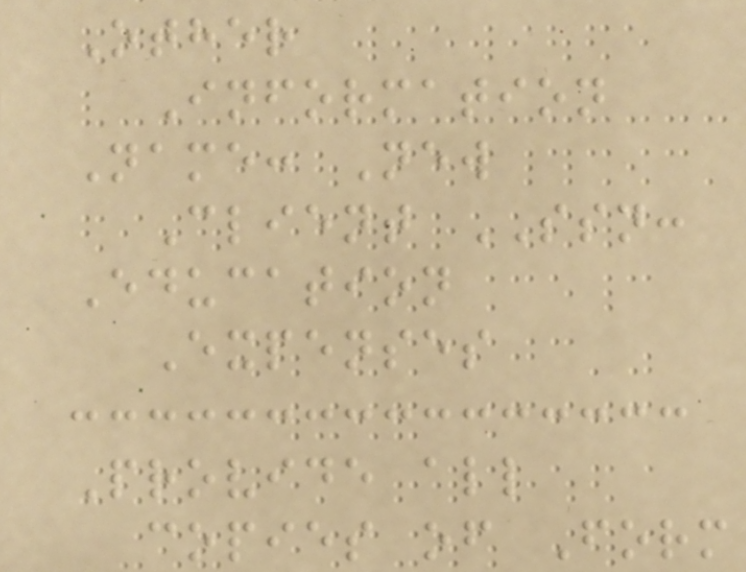Other
Information
Name: New
Client SSN:
Education
Expenses
Provide all
copies of Form
